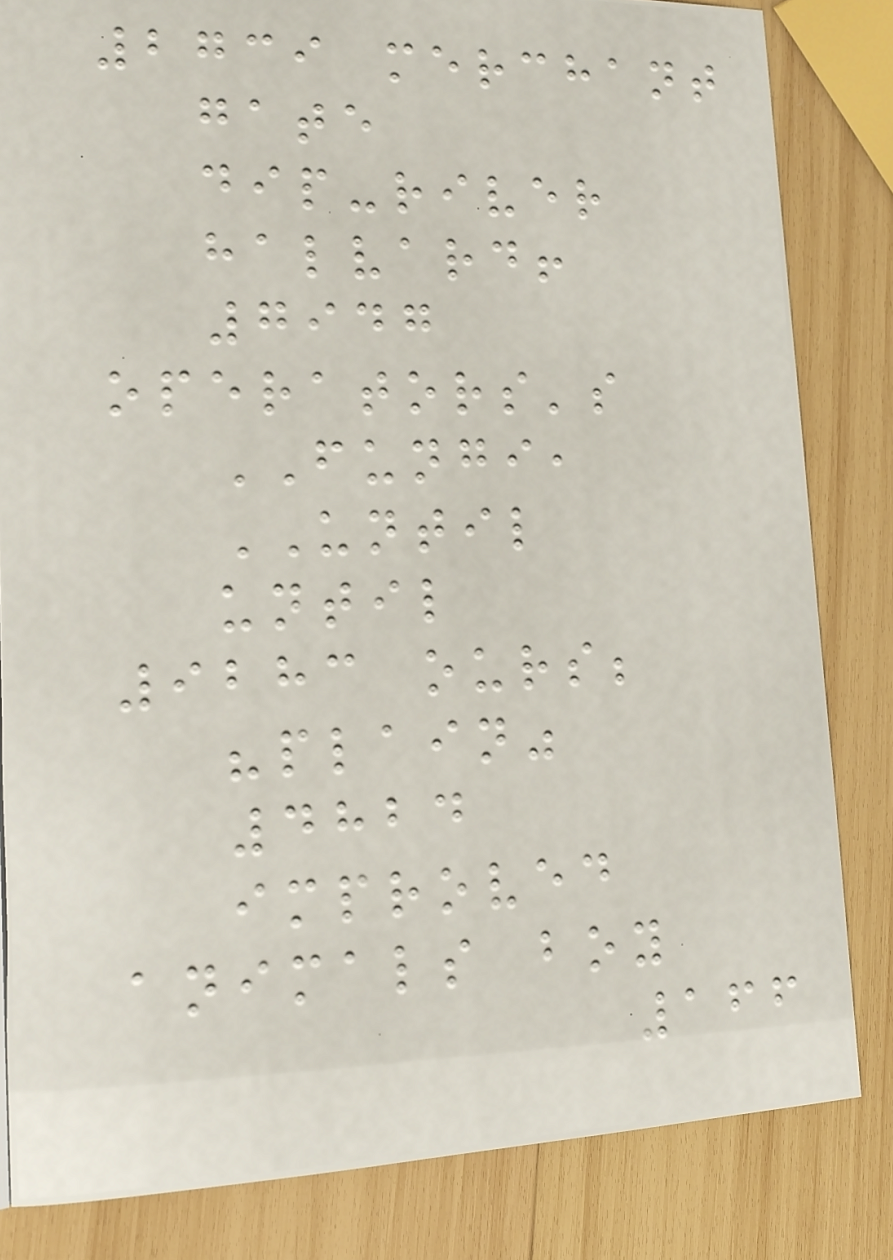2739 merchant
gate
dip-river
halvard!
7947
operators's
FUNGI,
UNTIL
until
9283 ours;
"plain"
4824
improved
animals boy
166
